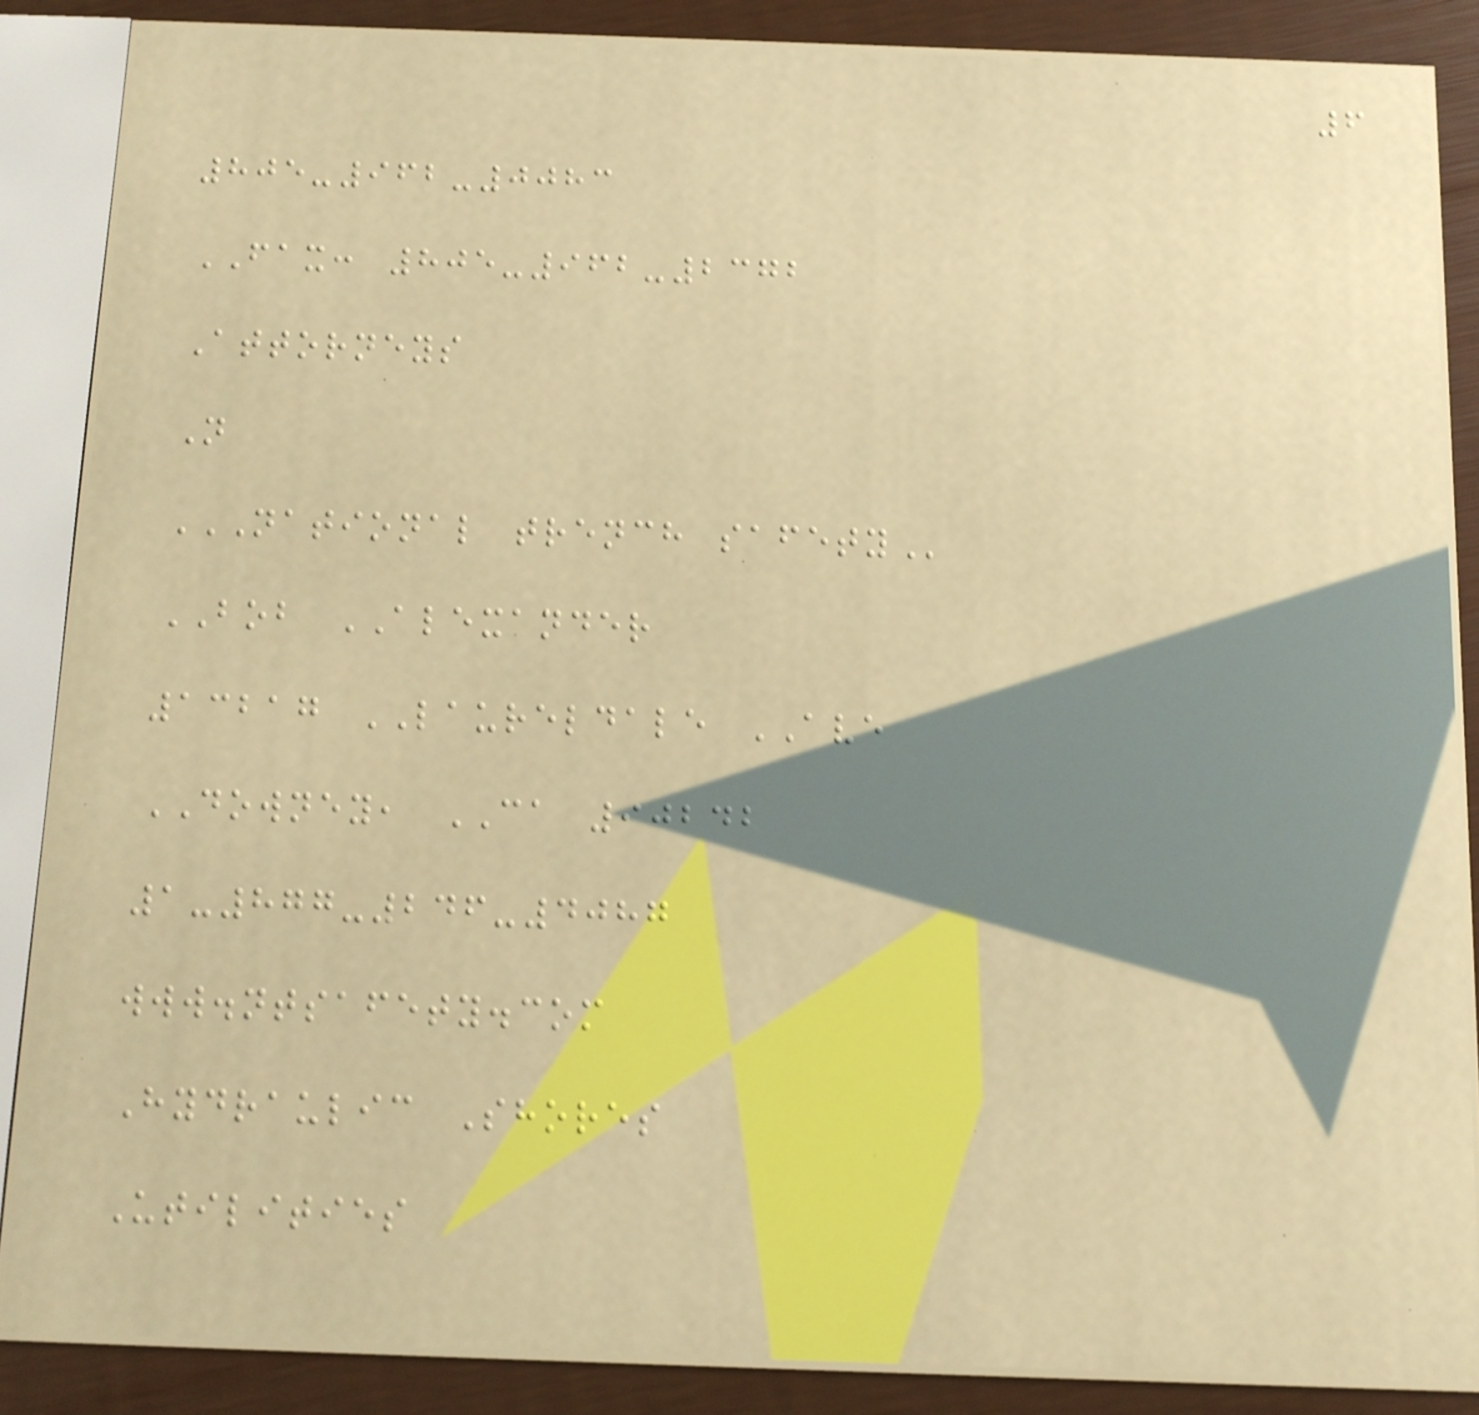6
805-962-0083
FAX: 805-962-2372
Attorneys
N
NATIONAL TRENCH SAFETY
BOB ALEXANDER
13217 LAURELDALE AVE
DOWNEY, CA 90242
1-877-246-4087
www.ntsafety.com
Hydraulic Shores
Utilities
